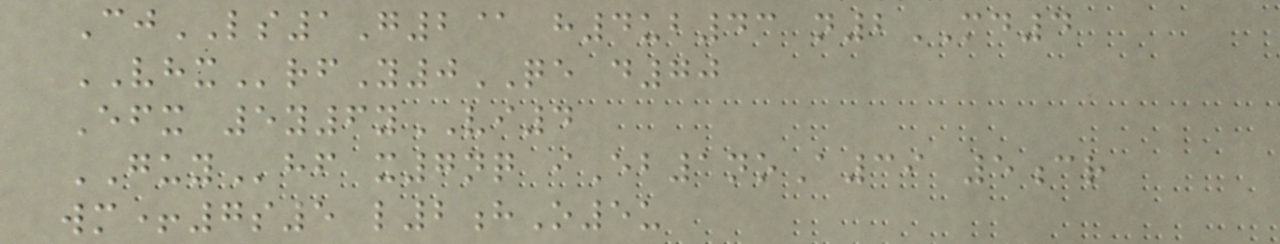CjLS1G2@ h4ub43 n2MD4
VHXrfY0QE d70
Efx 5y6yVI4
GUYhf x7nq iEb1noA39 5cr
wm+7s5 l2hO5u
